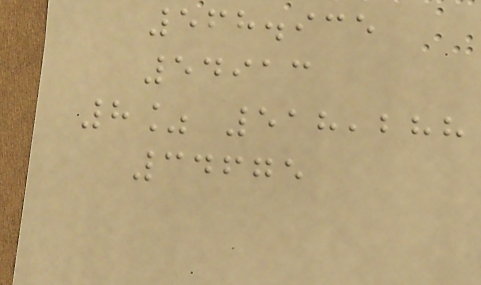568.935
54913
8% 518,288
34675
